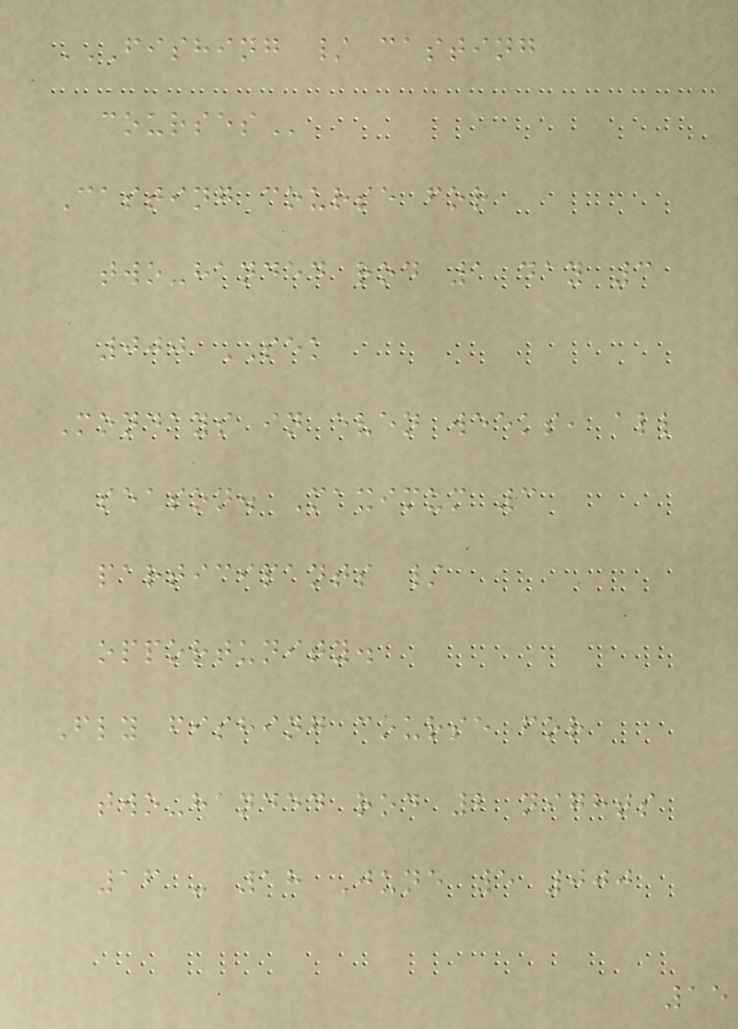FISHING / CASTING
COURSES
Casting course for
two-handed rod 1 day 3
000 SEK
Mondays in even weeks, all
season. Maximum 3
participants /
opportunity.
Fly fishing course for
two-handed rod 2 nights
16 - 18 June 5 000
15
